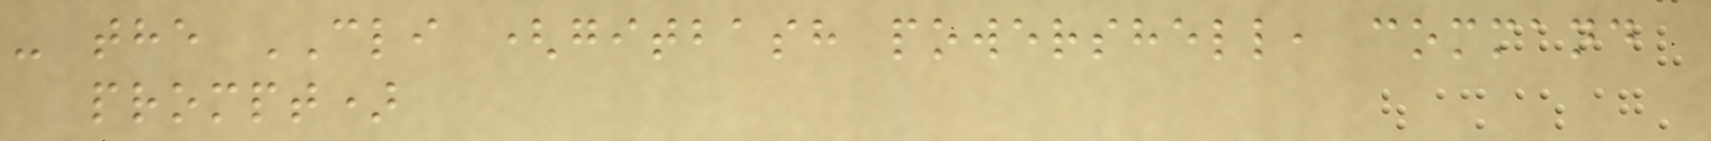- the CLI (gitbash powershell, command
prompt)
